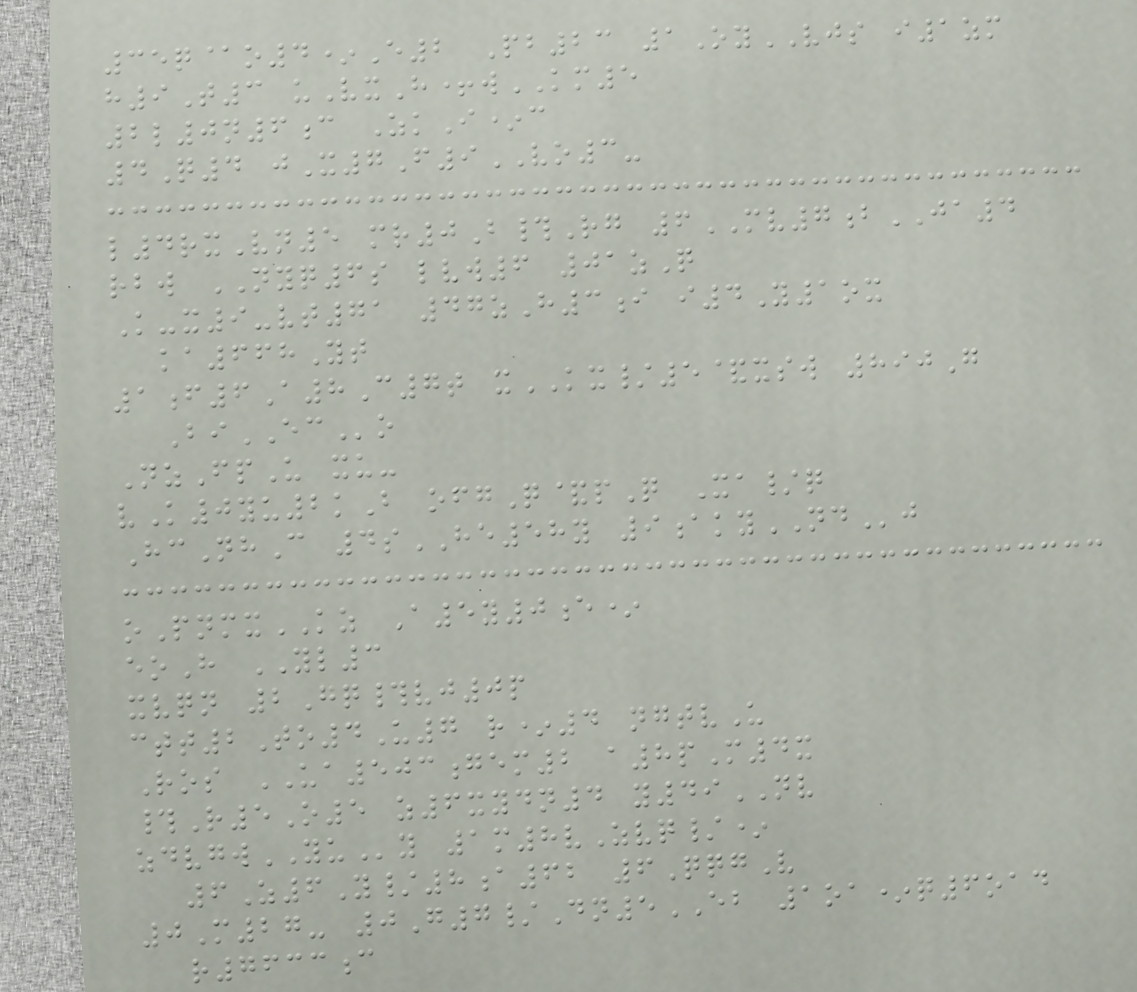35q@o4*E2 Pb23 1OyVJS i1zm
h9T3 uVxH+wKM5
2l0n6c ZkI*c
4Q4 jX7F9VO3-
l4rxVn5 mr0B#Rg 6MV7bJA4
rbw NYQ6s lvw6 01zQ
K-x9-vt71 47zH3i i4Y1ox
ka668Yt
1f6A8C7t xKX/5&xsw 890G
BiECo
NzFpU xu-
vK0yu2kB ofgQ&pQ Xa/q
HcNhC 4sHE58y 9akyNDj
oPnmxKZ A5y0e*
eoH YL3
xvqn 2Gq#vj0p
ctt2To4U7 r*4 ngtvU
Ros UA503gem2 a8pM4x
#R5O5 z6xydn4 y49NV
zdvgwYUy 1m8vZvq/*
6Z6Y/8a62 6QqgV
0M27- 0G7/Dn5EB 1oa*q6oad
r7633c
